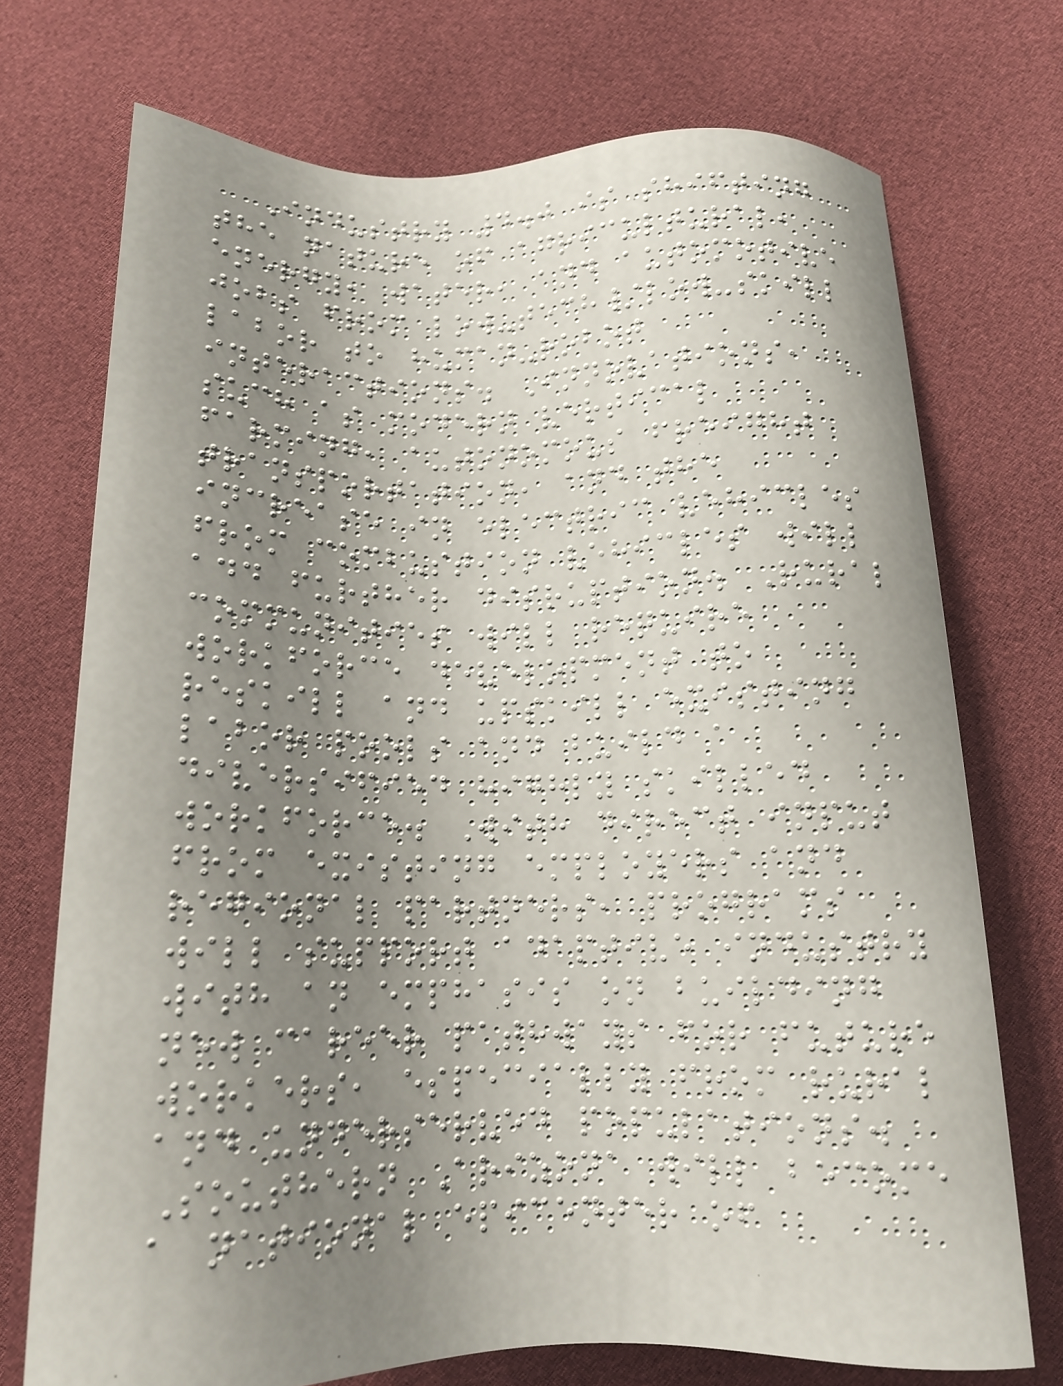Industry 4.0 is shifting
the nature of agricultural,
energy, water, and automotive
jobs from low-tech/low-skill
labor to human-robot
interactions. Innovations,
such as modern vertical
farming, autonomous freight
transportation, and the
increase in electric vehicles
from combustion vehicles will
add further disruption. Rural
communities will require
workforce development to
reskill and upskill existing
labor pools and build a
diversified highly skilled
workforce. With direct input
from existing employers and
regional partners, programs
will support adaptive industry
with an emphasis on building
new career pathways for future
workers, especially from rural
and underserved populations.
Southern Arizona will become
a national epicenter of
